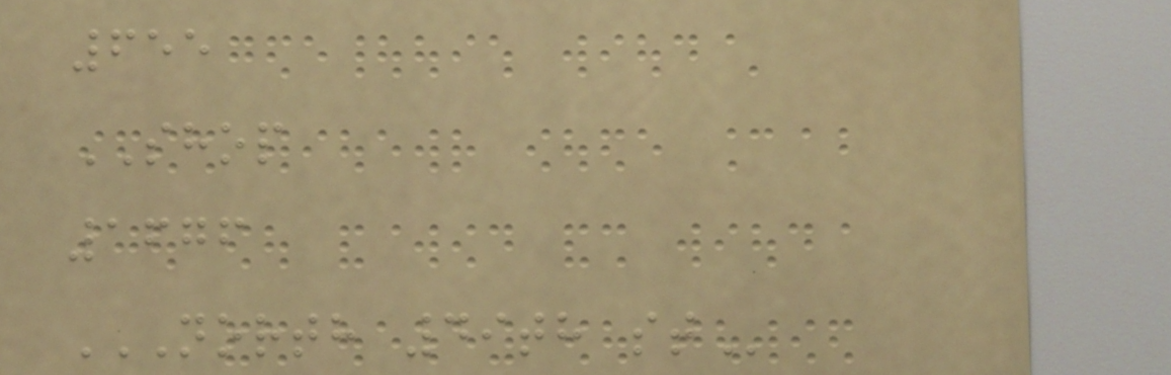655
SHOP
1676
NORTH 49TH ST
